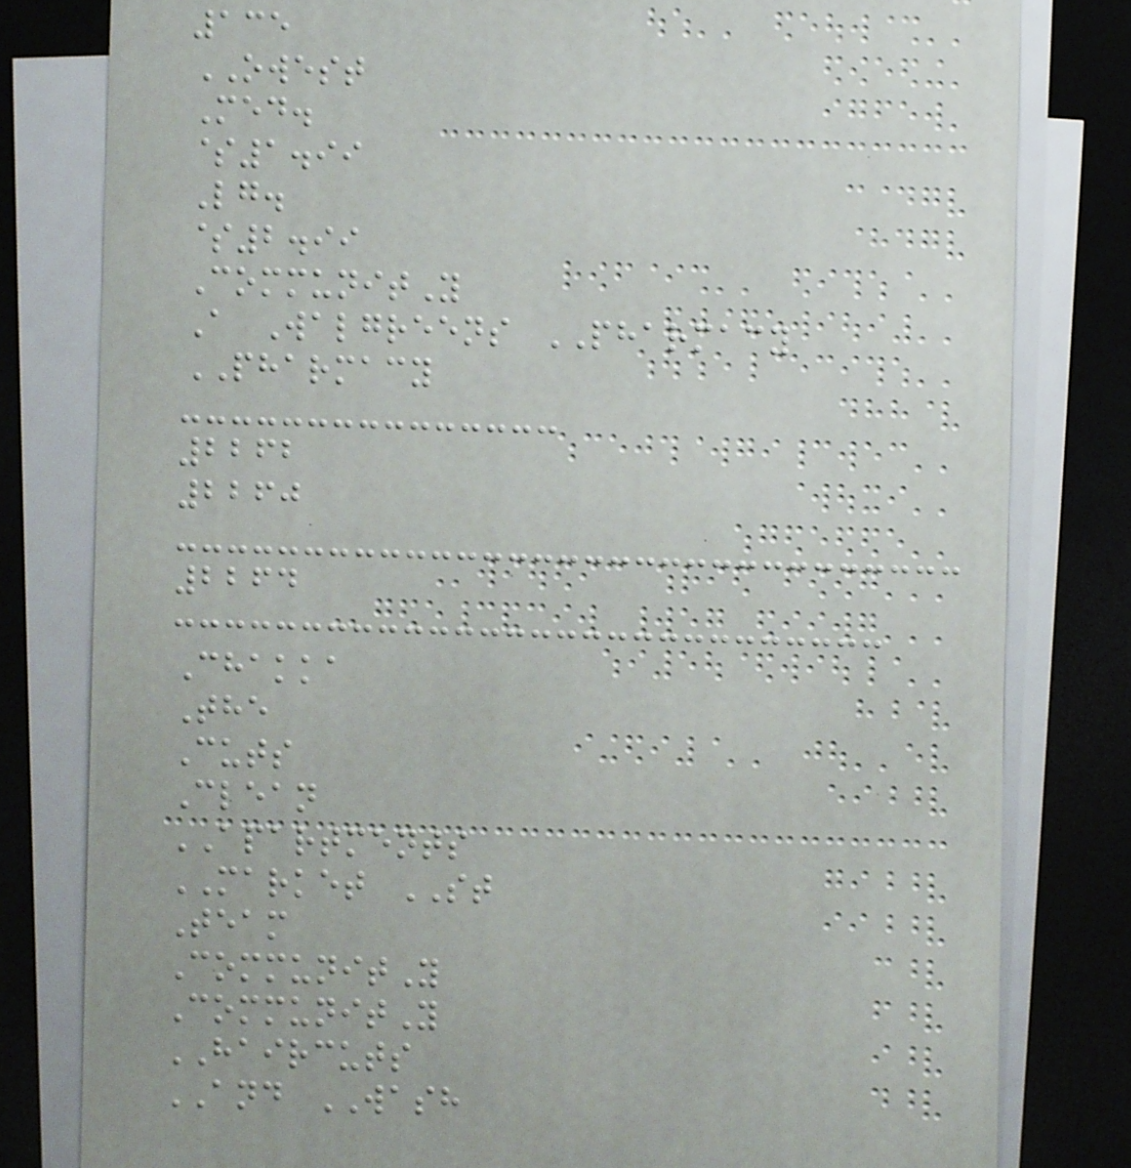135
OWEST
Med.
$1.99
Lg.
$2.99
CommunitY
A Walgreens PHARMACY
PHARMACY
2262
2260
2264
Chakka
The
Cuts
Clean
APARTMENTS
MARKET ST
Team
CommunitY
CommunitY
HAIRCUTS
AND WASH
